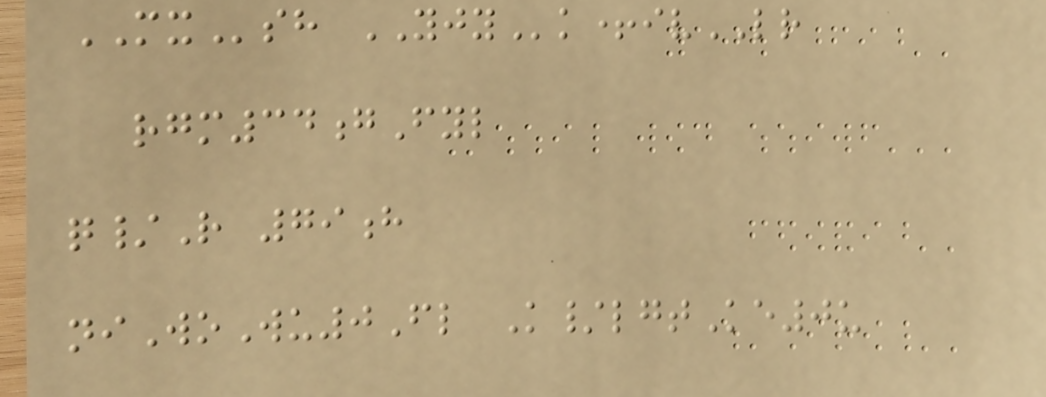MXsh YJYk+ivLR
rgm34gFyl
q/R 79h
niWoWu0Fl K/lgtKe0u
